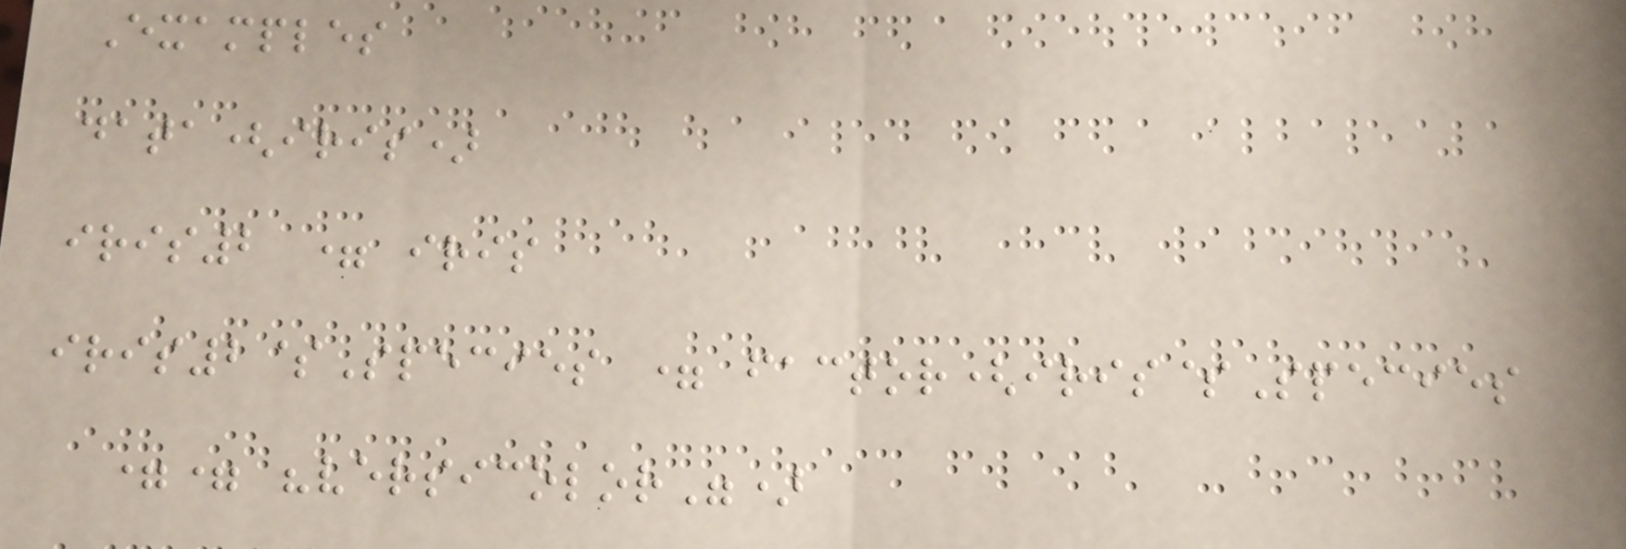Examples
data(iris)
iris2 = iris
iris2$Species = factor(iris$Species
== "versicolor")
